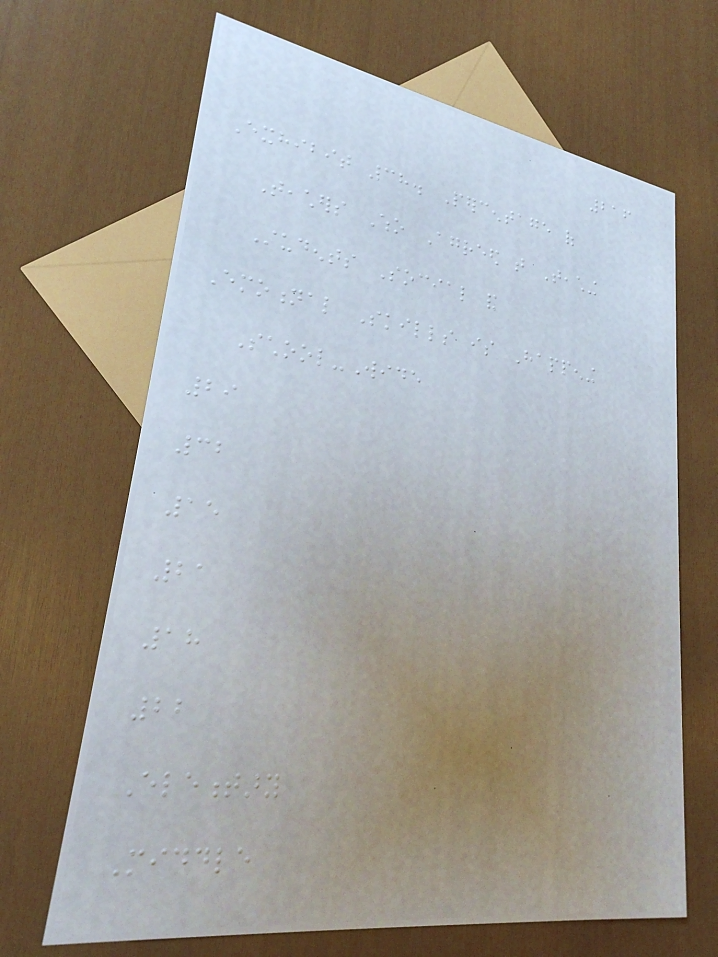216
Exhibit 38. Percentage of
Teachers Who Agreed that Teaching
Students Social and
Emotional Skills is Happening
School-Wide
29
32
15
21
18
22
Elementary
Middle
